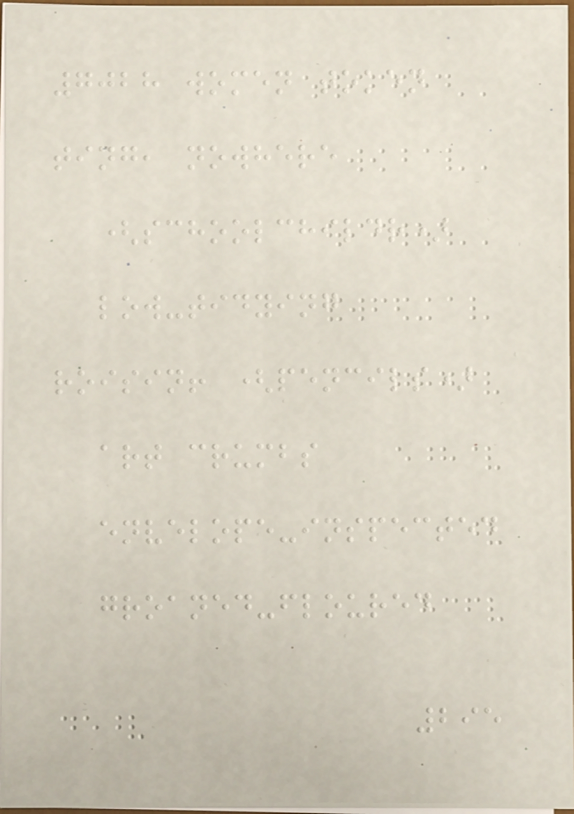7028 women token
ting, nowhere
(schoolchildr)
low-tidying
roisin! (pencils)
art crumbs
envelope-inspected
groaned-floured
295
